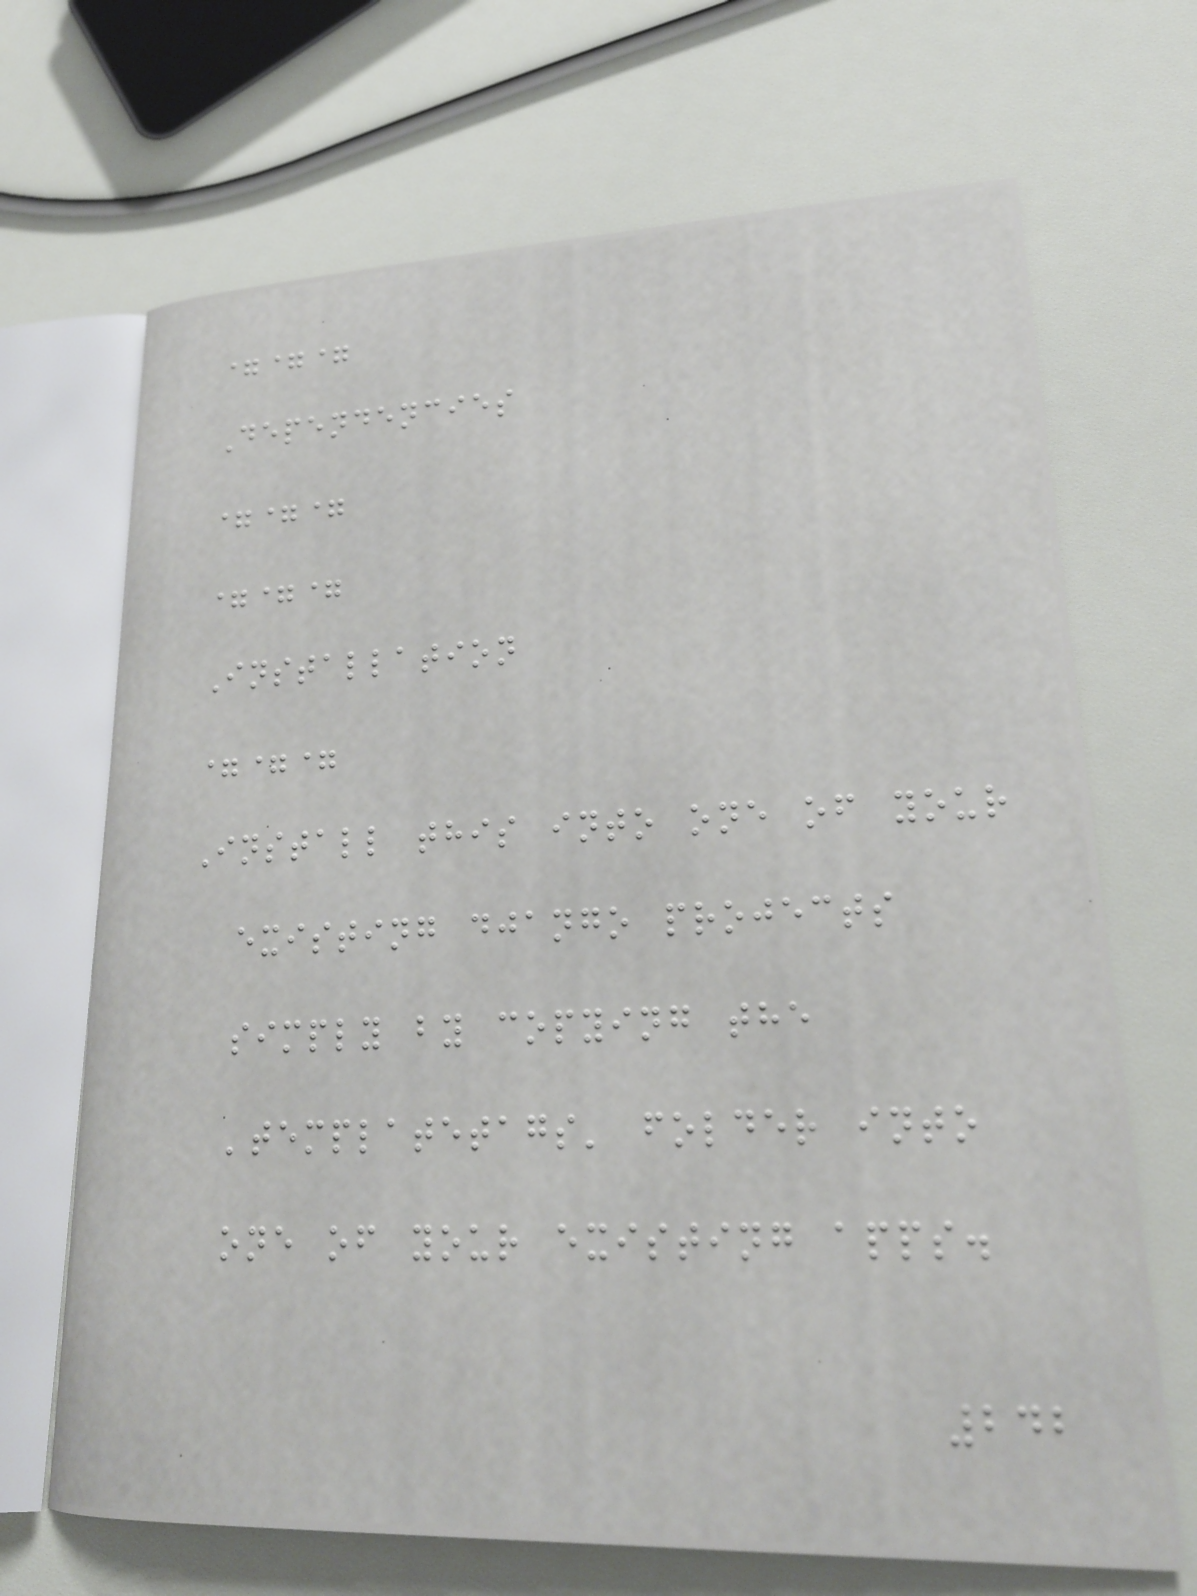===
Dependencies
===
===
Installation
===
Install this into one of your
existing django projects
simply by copying the
'templatetags' folder into
one of your existing apps.
242
